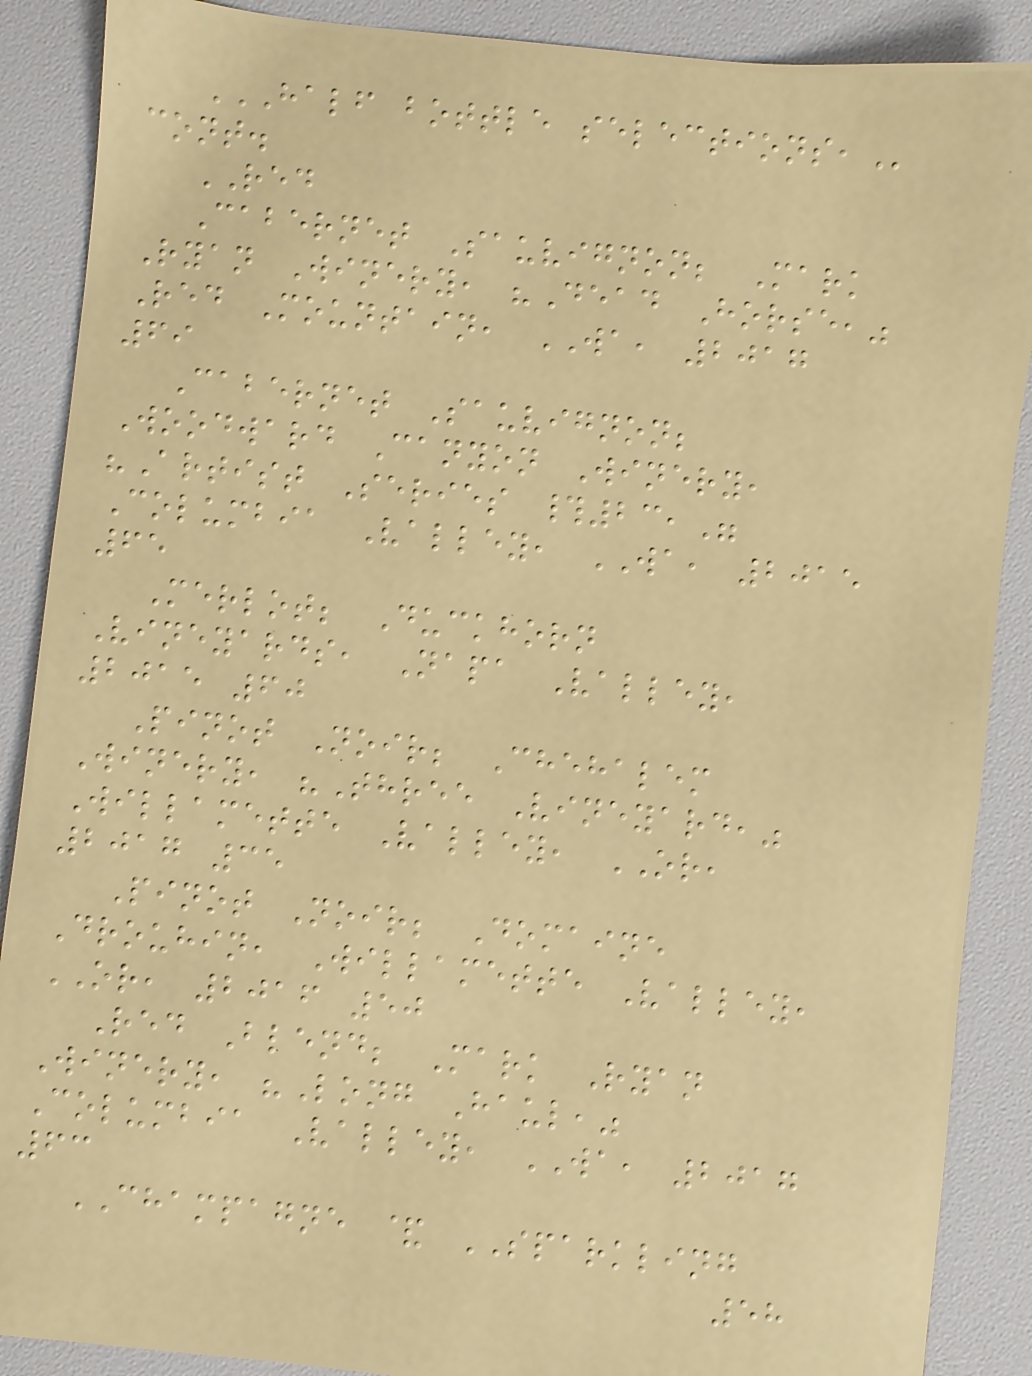HALF BOTTLE SELECTIONS,
cont.
RED
Cabernet Sauvignon; Mark
Ryan Winery, "Dead Horse,"
Red Mountain, WA, 2017
69
Cabernet Sauvignon;
Woodward Canyon Winery,
"Artist Series #23,"
Columbia Valley, WA, 2015
65
Merlot; Duckhorn
Vineyards, Napa Valley,
2015 60
Pinot Noir; Chehalem
Winery, "Three Vineyard,"
Willamette Valley, OR,
2017 35
Pinot Noir; Domaine
Drouhin, Willamette Valley,
OR, 2016 50
Red Blend; Mark Ryan
Winery, "Long Haul,"
Columbia Valley, WA, 2017
63
CHAMPAGNE & SPARKLING
58
